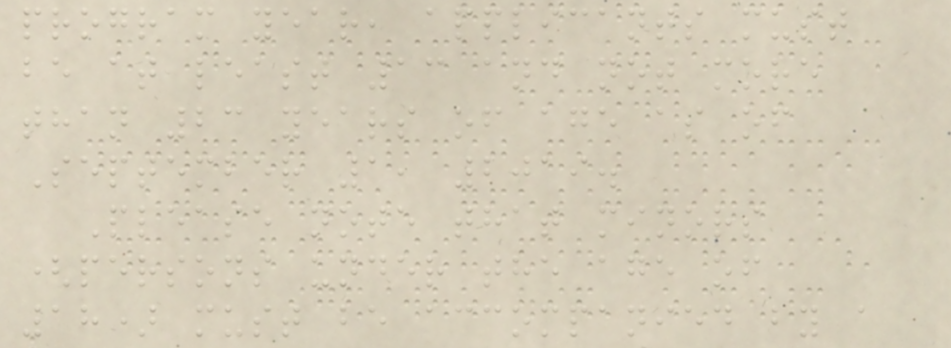program year, applicants must
be at least 13 and not more
than 23 years of age as of
September 1, 2019.
Please note that minors
(persons under the age of
18) must be accompanied by a
